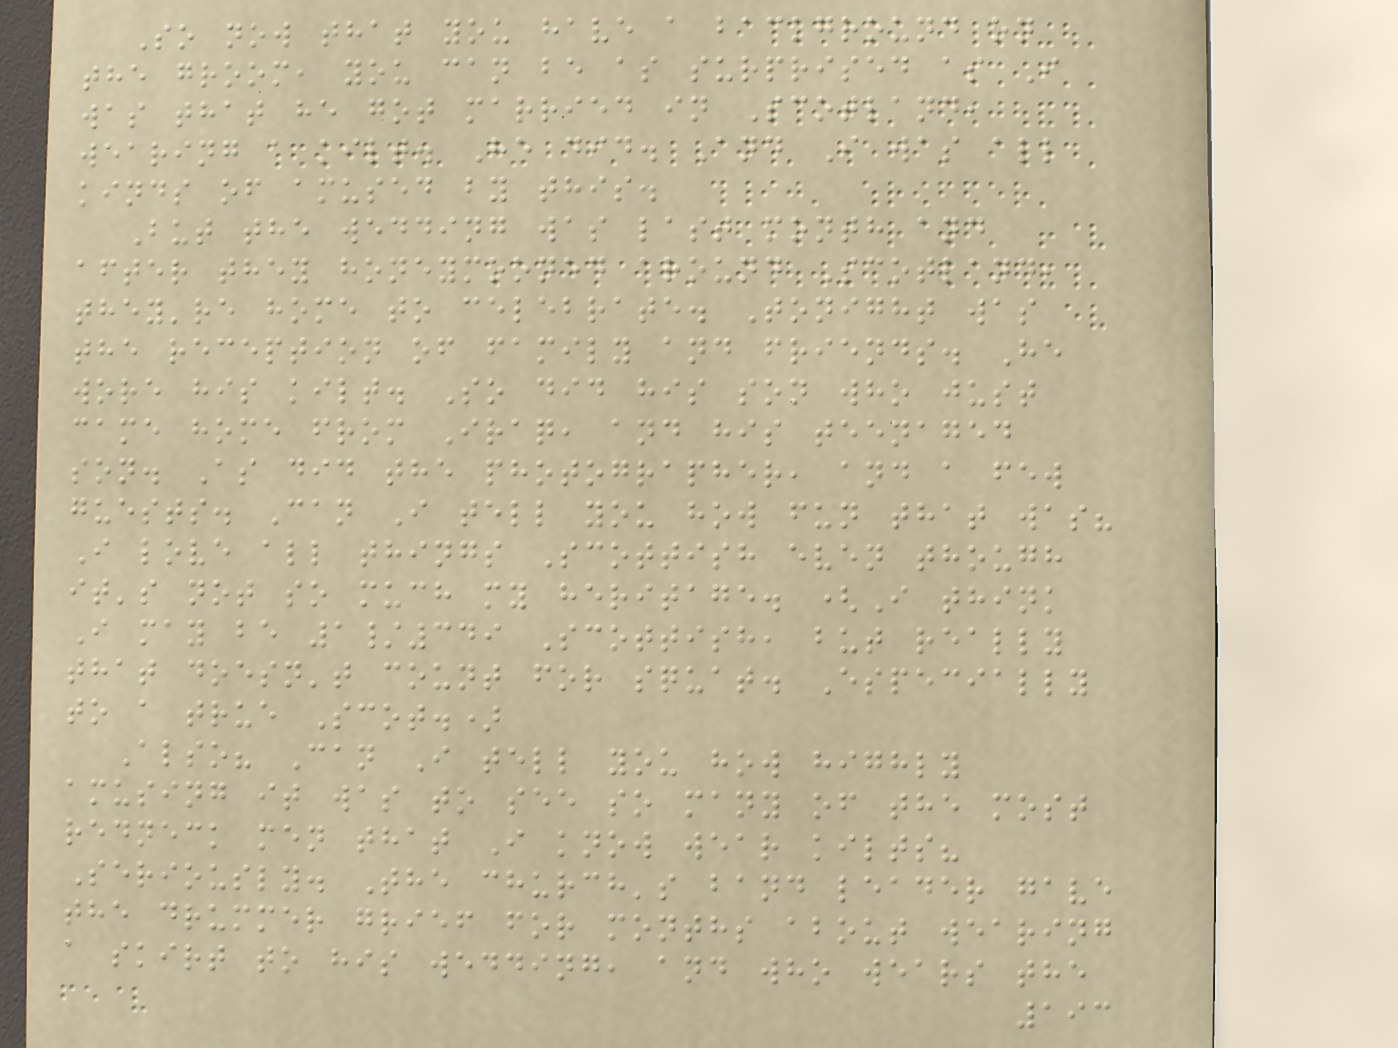So now that you have a background on
the groom, you can be as surprised as I
was that he got married in Scotland,
wearing a kilt. He did. And I was all
kinds of amused by this.
But the wedding was last month and
after they honeymooned around Scotland,
they're home to celebrate. Tonight was
the reception of family and friends. He
wore his kilt. So did his son who just
came home from Iraq, and his teenaged
son. As did the photographer, and a few
guests. Can I tell you how fun that was?
I love all things Scottish even though
it's not so much my heritage. (I think
I may be 1/349 Scottish, but really
that doesn't count for squat. Especially
to a true Scot.)
Also? Can I tell you how highly
amusing it was to see so many of the most
redneck men that I know wear kilts?
Seriously. The church's band leader gave
the drummer grief for months about wearing
a skirt to his wedding, and who wears the
193
